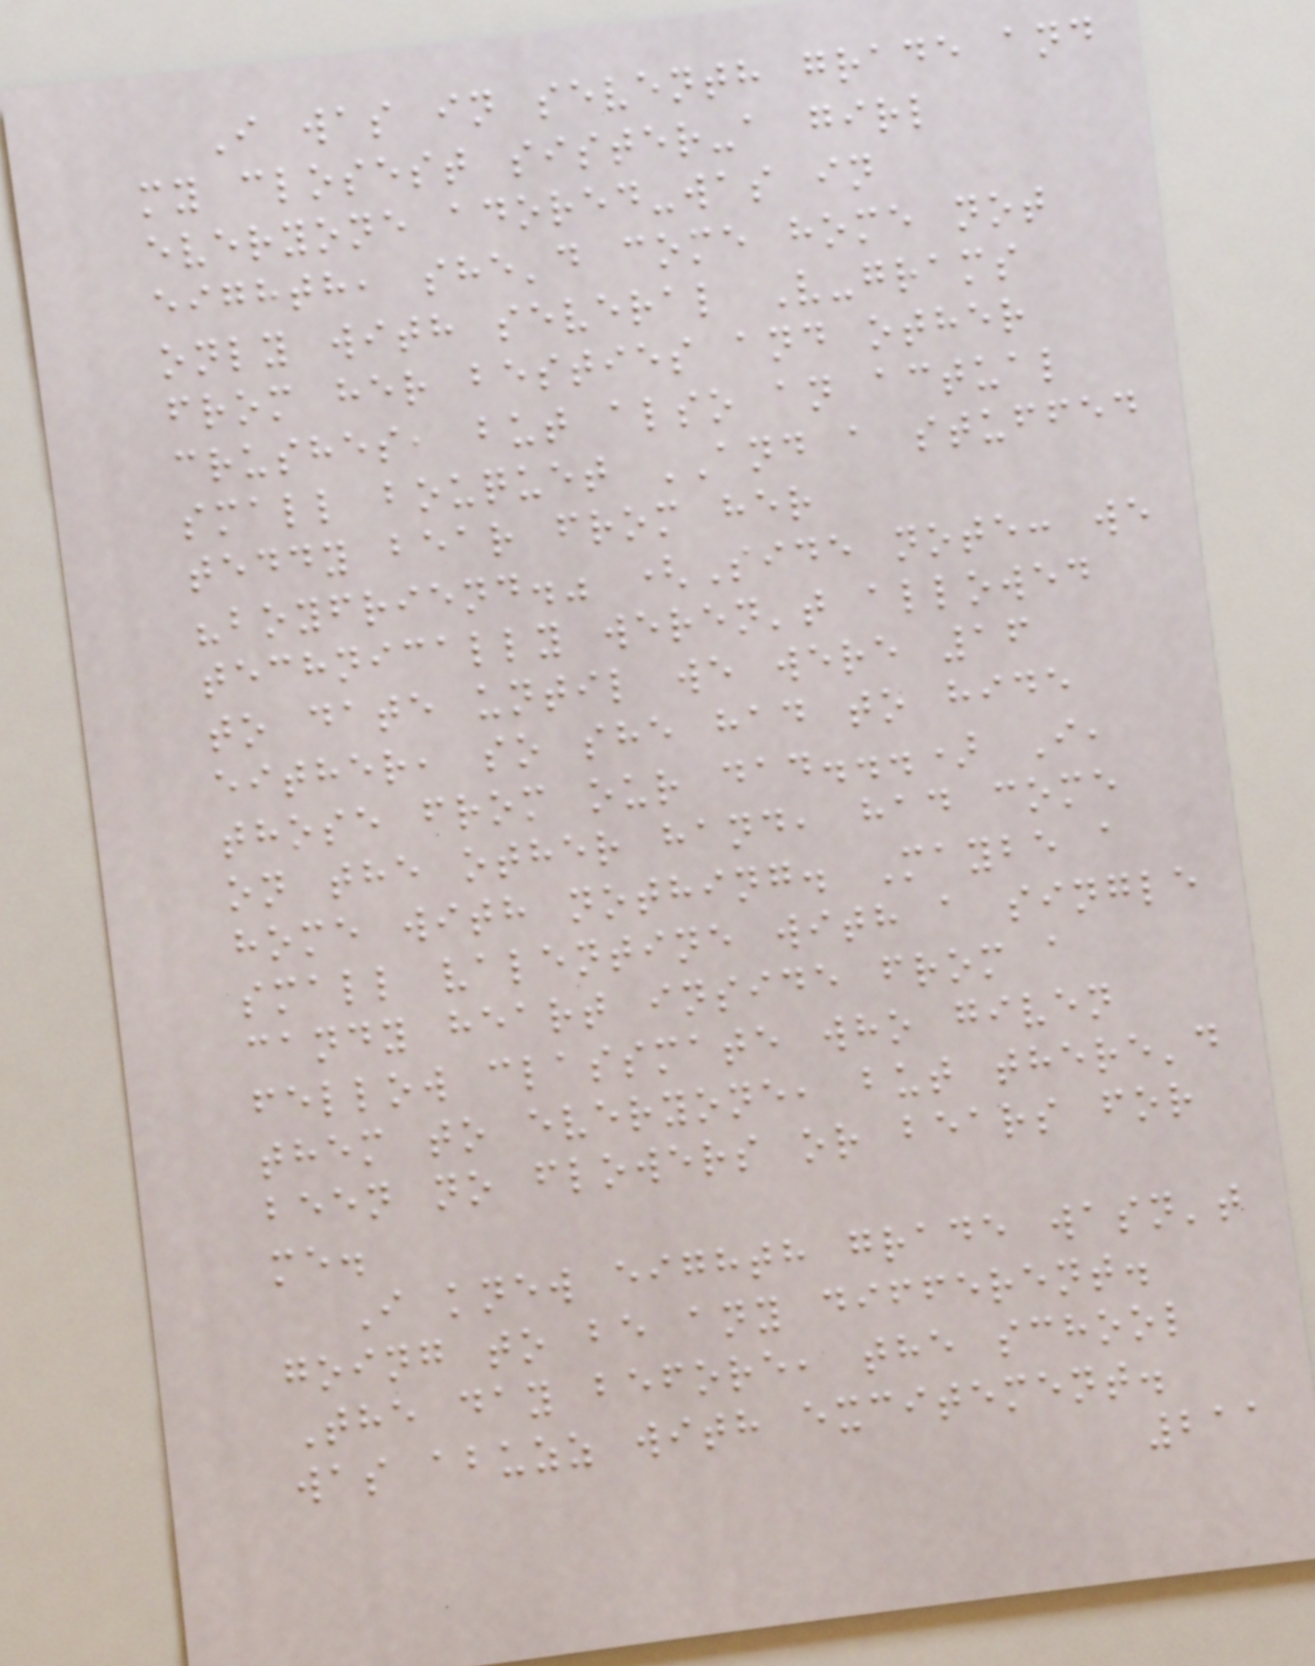I was in seventh grade and
my closest sister-a girl
everyone adored-was in
eighth, she'd come home not
only with several V-grams
from her besties and other
crushes, but also an actual
small bouquet AND a stuffed
teddy bear from her
"boyfriend." (Side note: we
technically weren't allowed
to date until we were 16
either, so she had to hide
those from our dad...) I,
on the other hand, had come
home with nothing. Maybe a
small valentine with a single
candy heart inside from a
fellow classmate who given
them to everyone, but there'd
been no flowers or bears for
me.
I knew eighth grade wasn't
going to be any different.
The day before, the school
was abuzz with excitement.
211
